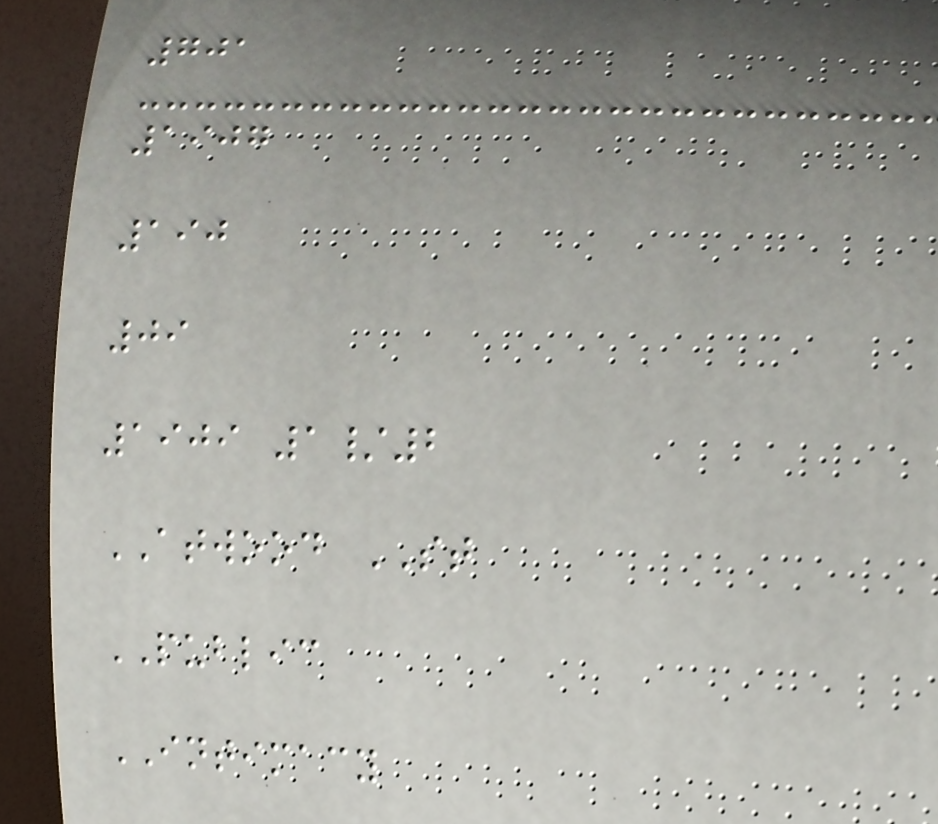701
1907
190
09
1909 1/2
ATWOOD ST
PUBLIC
INTIMACY
